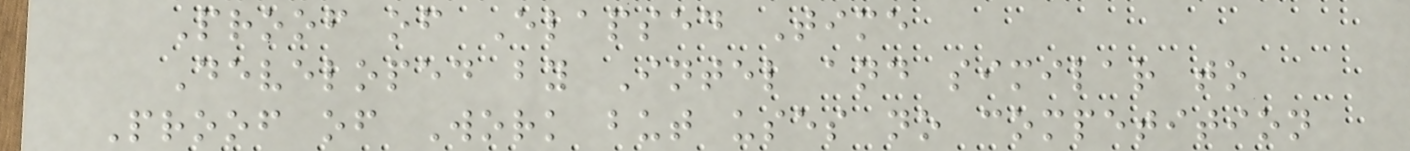Proof of Elapsed Time
Developed by Intel and similar to
Proof of Work but uses no competition
